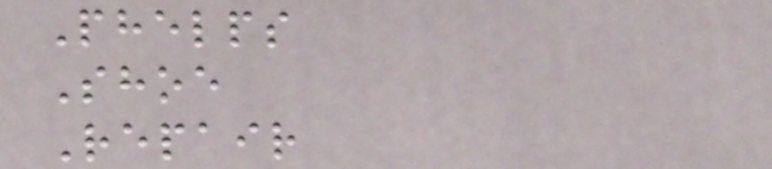Phelps
Shoe
Repair
